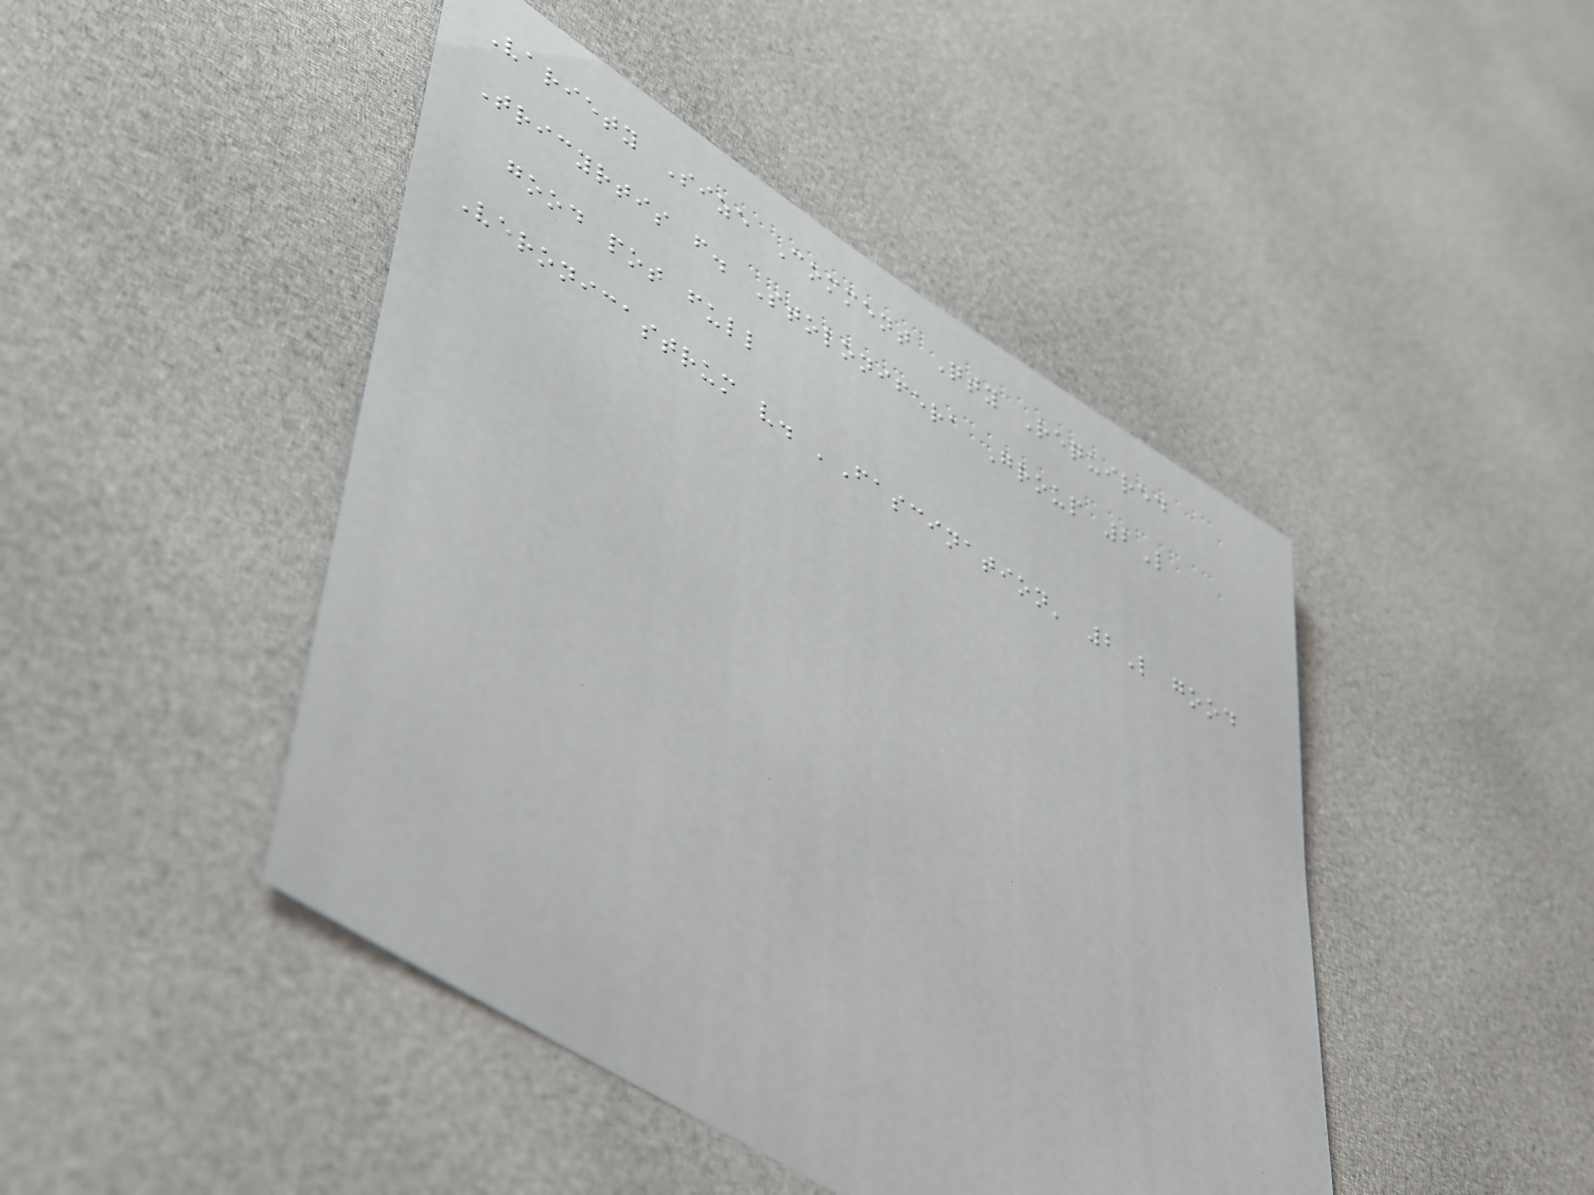Variety Size Comment Qty Required
Tricyrtis f. Stolonifera Group 2L
good pot full
Veronicastrum v. 'Fascination' 2L good
